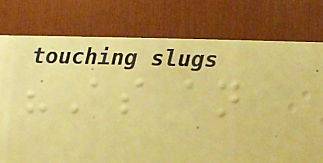"As an
